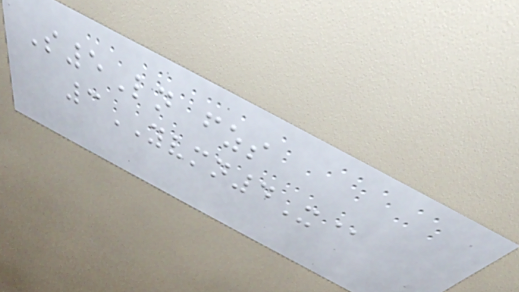S5Ln fzs
3YVMN4X@
